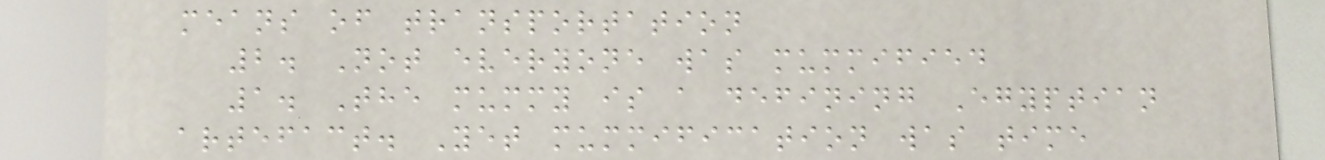means of transportation
2. Not everyone was mummified
1. The mummy is a defining Egyptian
artefact. Yet mummification was time
